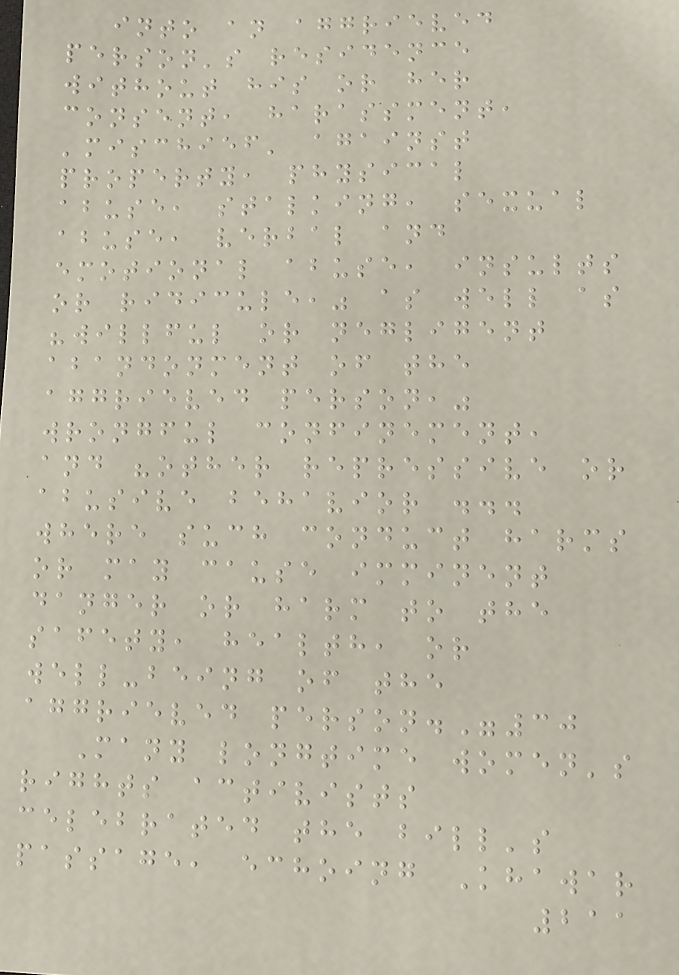into an aggrieved
person's residence
without his or her
consent, harassment,
'mischief' against
property, physical
abuse, stalking, sexual
abuse, verbal and
emotional abuse, insults
or ridicule," as well as
"willful or negligent
abandonment of the
aggrieved person,"
wrongful confinement,
and "other repressive or
abusive behavior ...
where such conduct harms
or may cause imminent
danger or harm to the
safety, health, or
well-being of the
aggrieved person."30
Many longtime women's
rights activists
celebrated the bill's
passage, echoing Khawar
211
